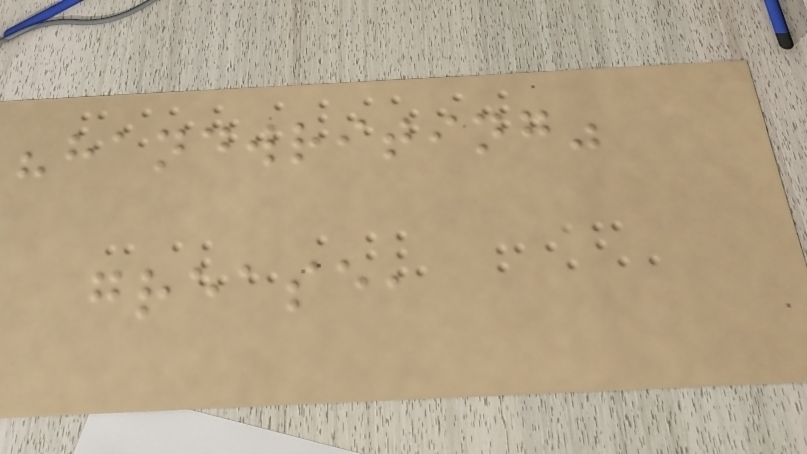"handwriting"
grease,
